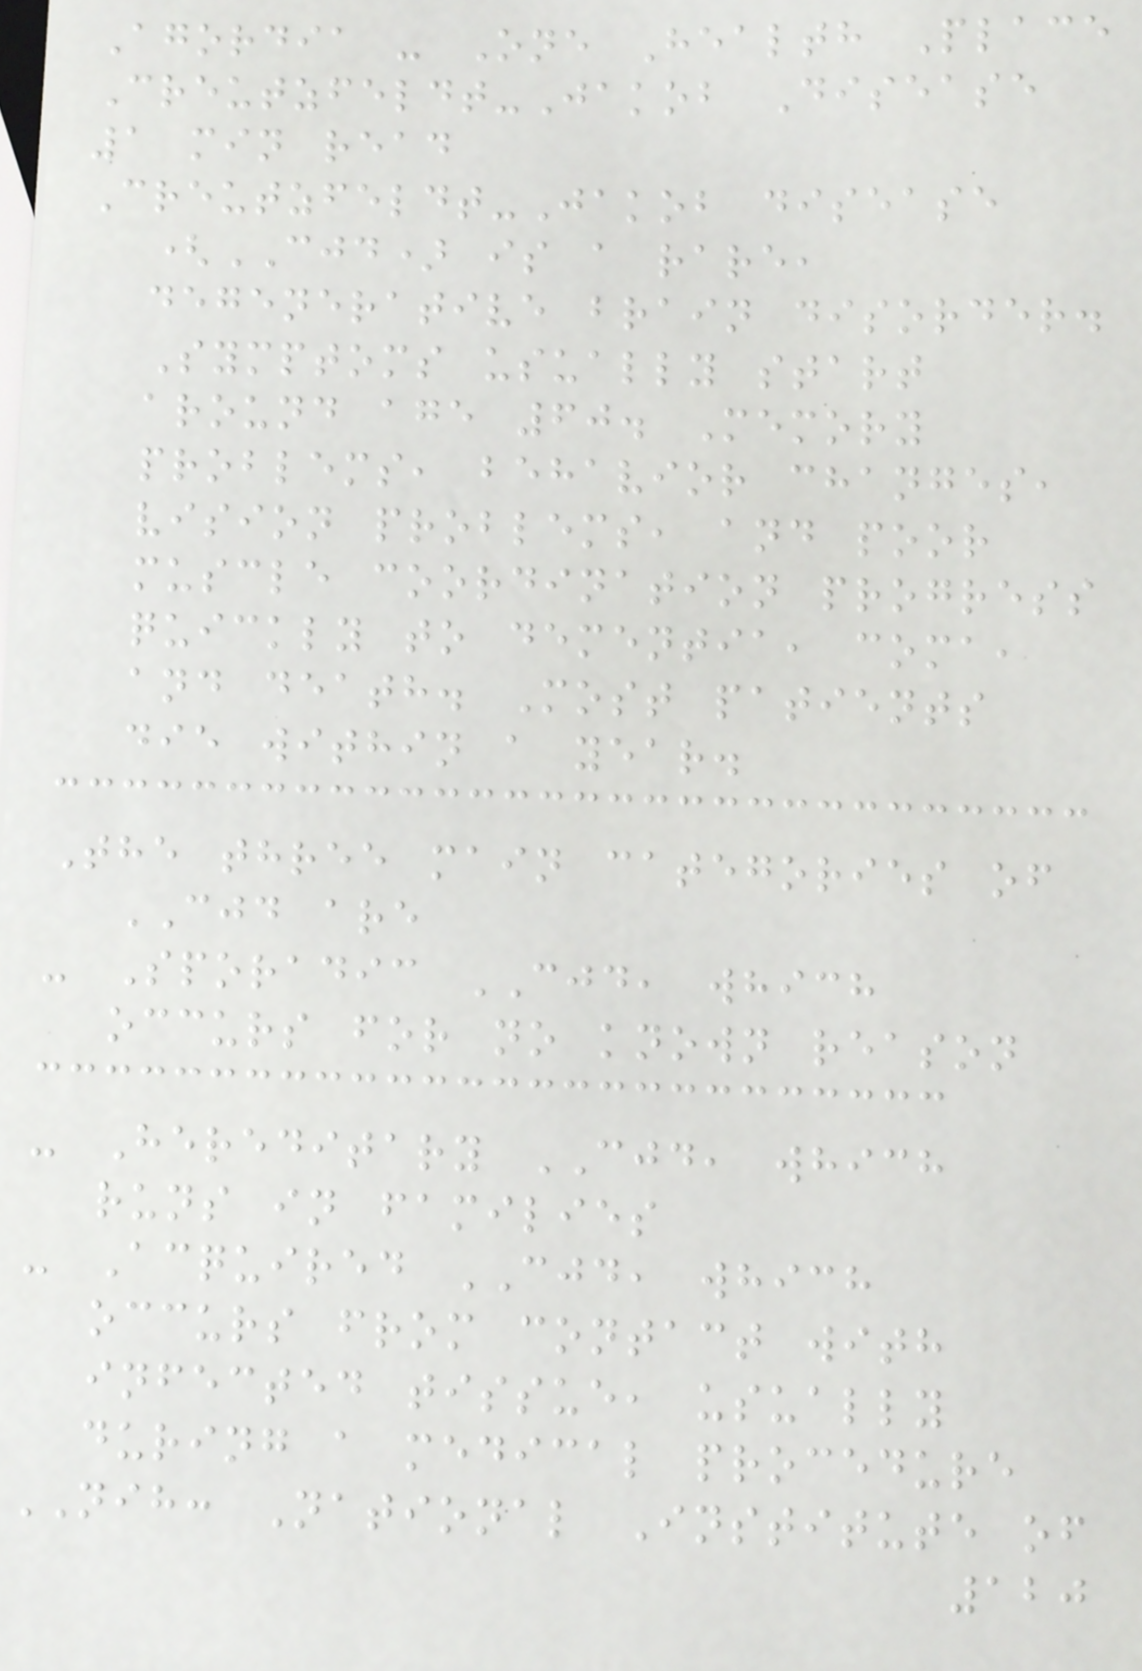Agordia - One Health Place
Creutzfeldt-Jakob Disease
1 min read
Creutzfeldt-Jakob disease
(CJD) is a rare,
degenerative brain disorder.
Symptoms usually start
around age 60. Memory
problems, behavior changes,
vision problems, and poor
muscle coordination progress
quickly to dementia, coma,
and death. Most patients
die within a year.
The three main categories of
CJD are
- Sporadic CJD, which
occurs for no known reason
- Hereditary CJD, which
runs in families
- Acquired CJD, which
occurs from contact with
infected tissue, usually
during a medical procedure
NIH: National Institute of
120
